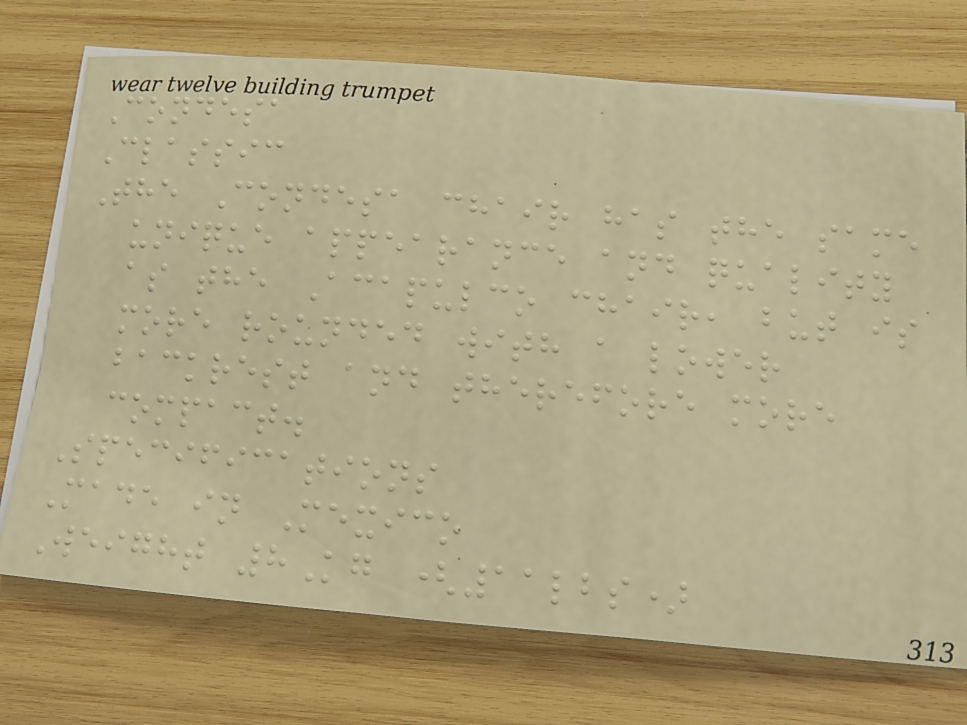Condesa
Classic
The Condesa chair has the same
unique appearance and quality
as the Acapulco chair, but is
more rounded with a lower
backrest and therefore more
compact.
Specifications
Made in Mexico
Weight 8Kg (11lbs)
